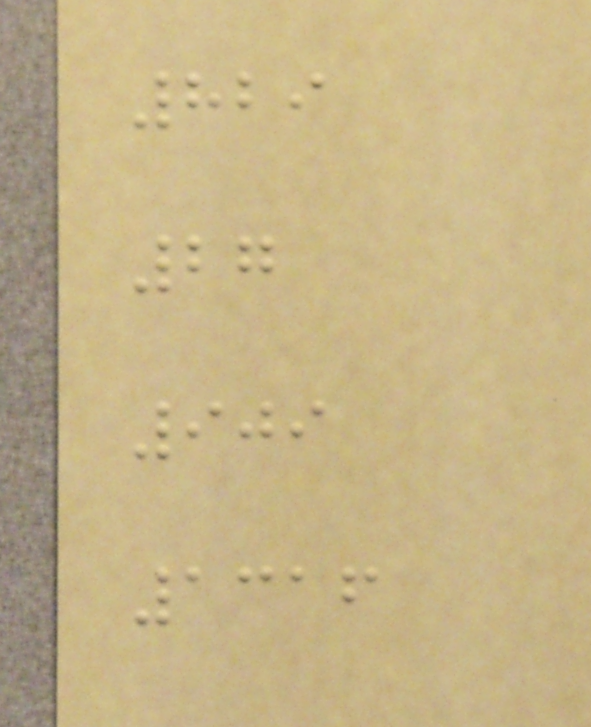829
27
909
1316
